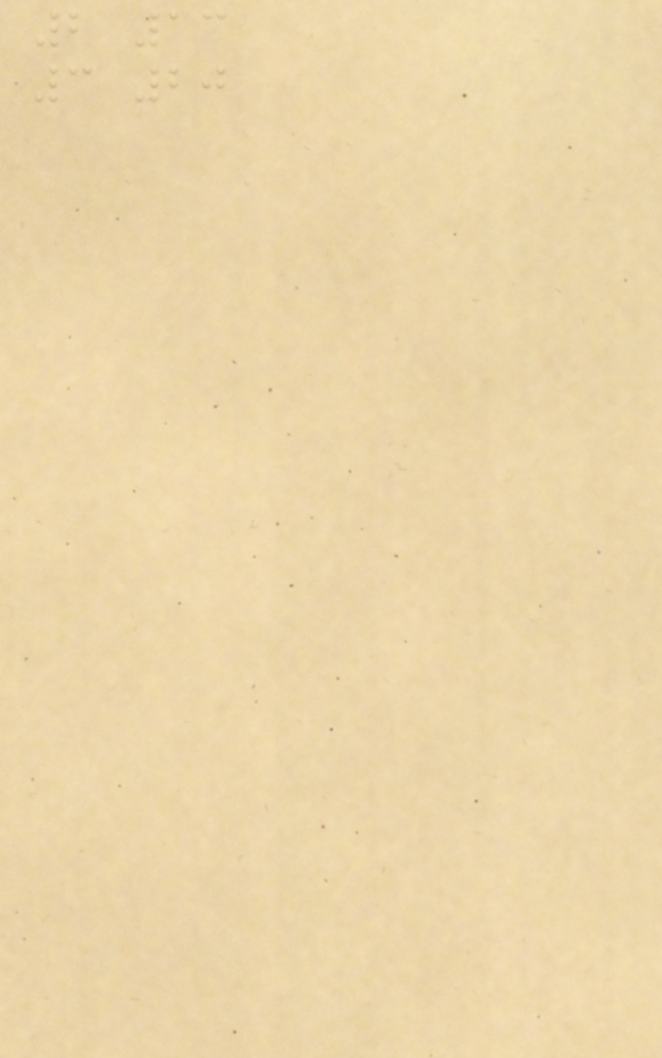2 13
3 20
